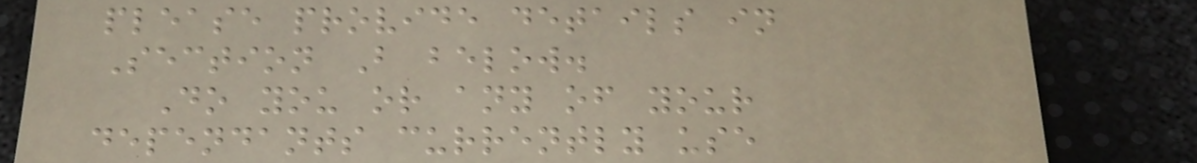please provide details in
Section B below.
Do you or any of your
dependants currently use
